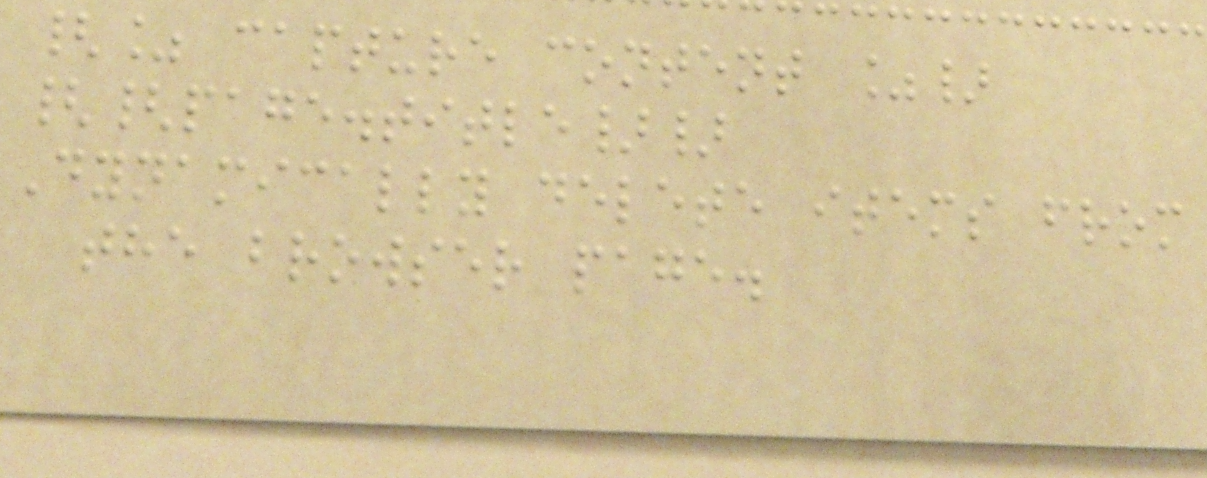{% capture content %}
{{page.title}}
Dynamically delete items from
the browser page.
